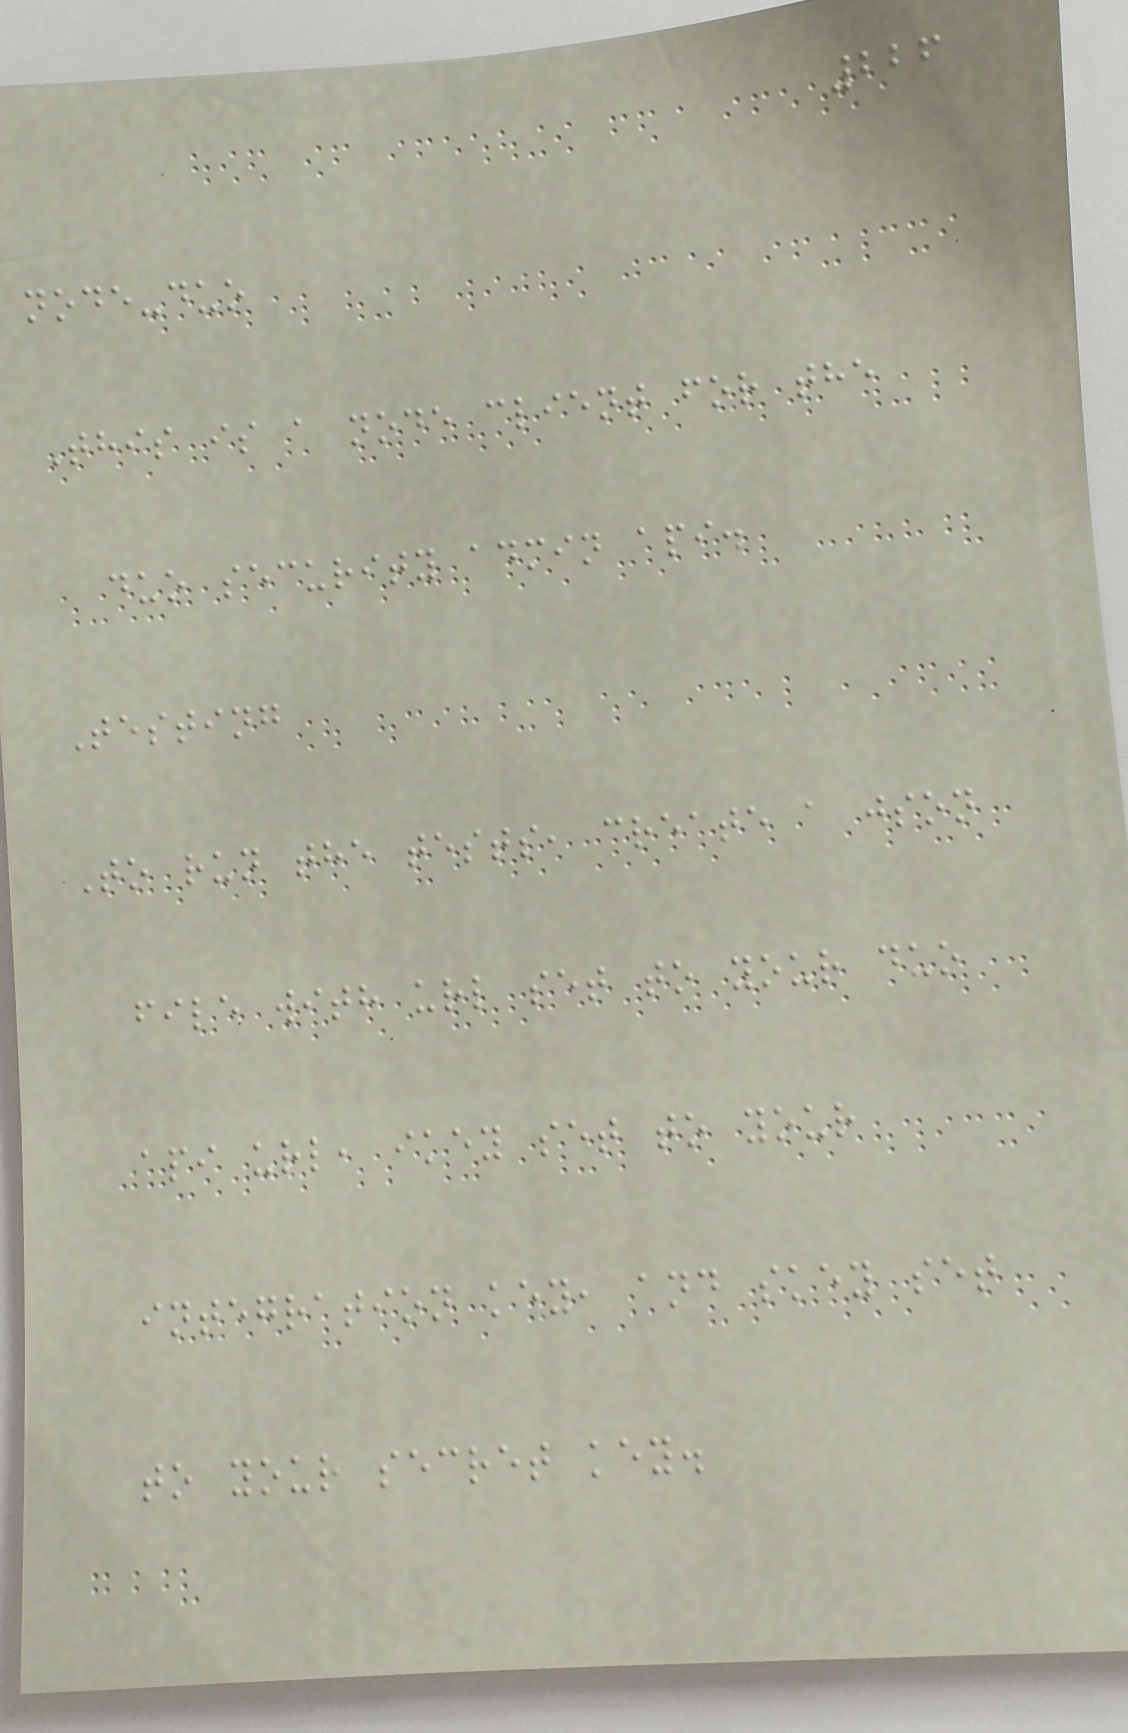226
node-duo
This is a node client for the
duo security admin api.
Testing
To run the tests, create a json
file with url set to your duo
api url, ikey set to your
integration key, and skey set
to your secret key.
